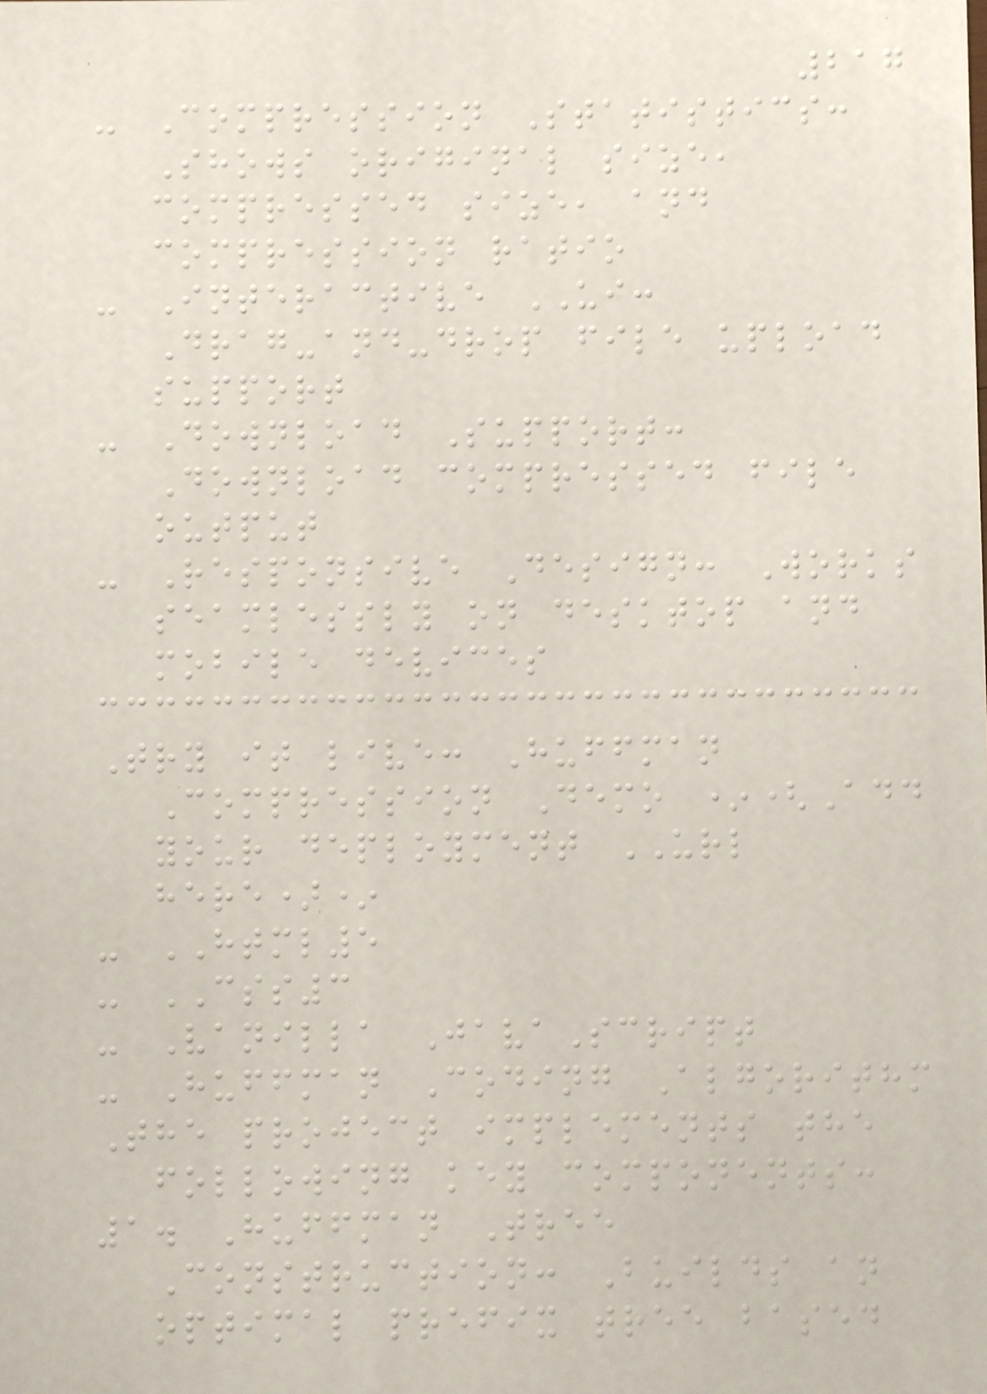217
- Compression Statistics:
Shows original size,
compressed size, and
compression ratio
- Interactive UI:
Drag-and-drop file upload
support
- Download Support:
Download compressed file
output
- Responsive Design: Works
seamlessly on desktop and
mobile devices
Try it live: Huffman
Compression Demo *(Add
your deployment URL
here)*
- HTML5
- CSS3
- Vanilla JavaScript
- Huffman Coding Algorithm
The project implements the
following key components:
1. Huffman Tree
Construction: Builds an
optimal prefix tree based
